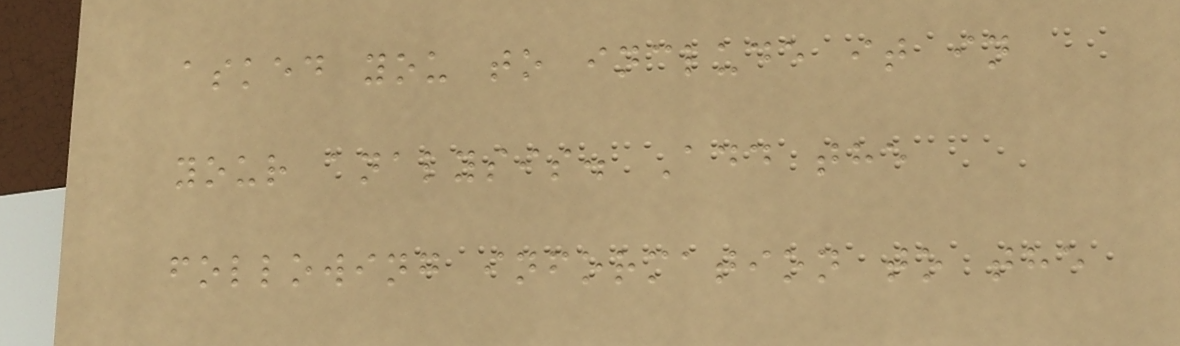asked you to include it in
your analysis. Add the
following information to the
